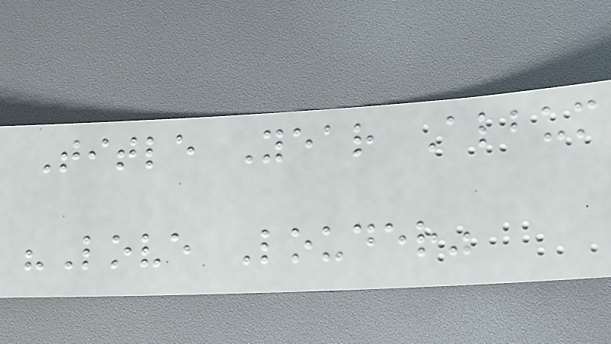Title Year Album
"Love Louder"
